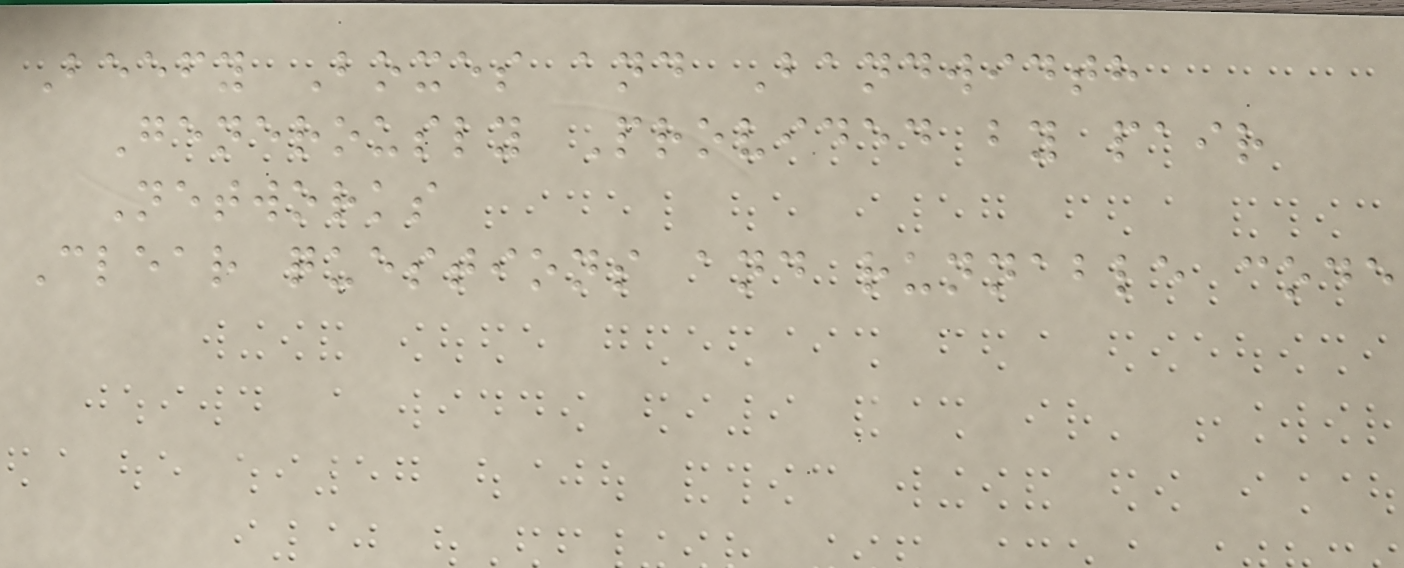Beefy Boxes and Bandwidth
Generously Provided by pair
Networks
Clear questions and runnable code
